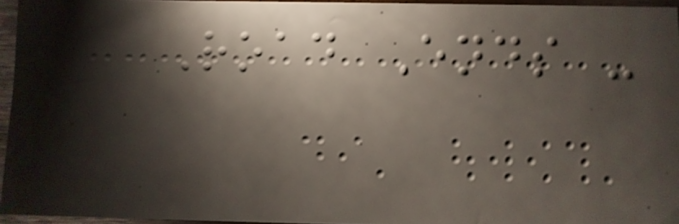Road Ends -
